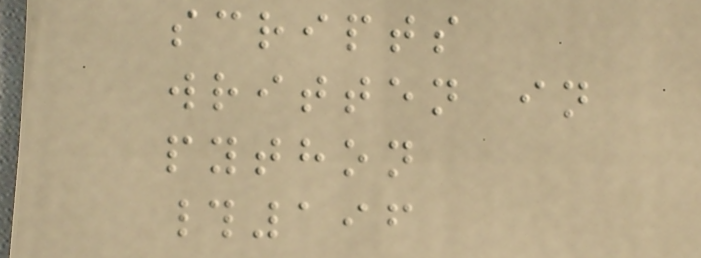scripts
written in
python
#196
